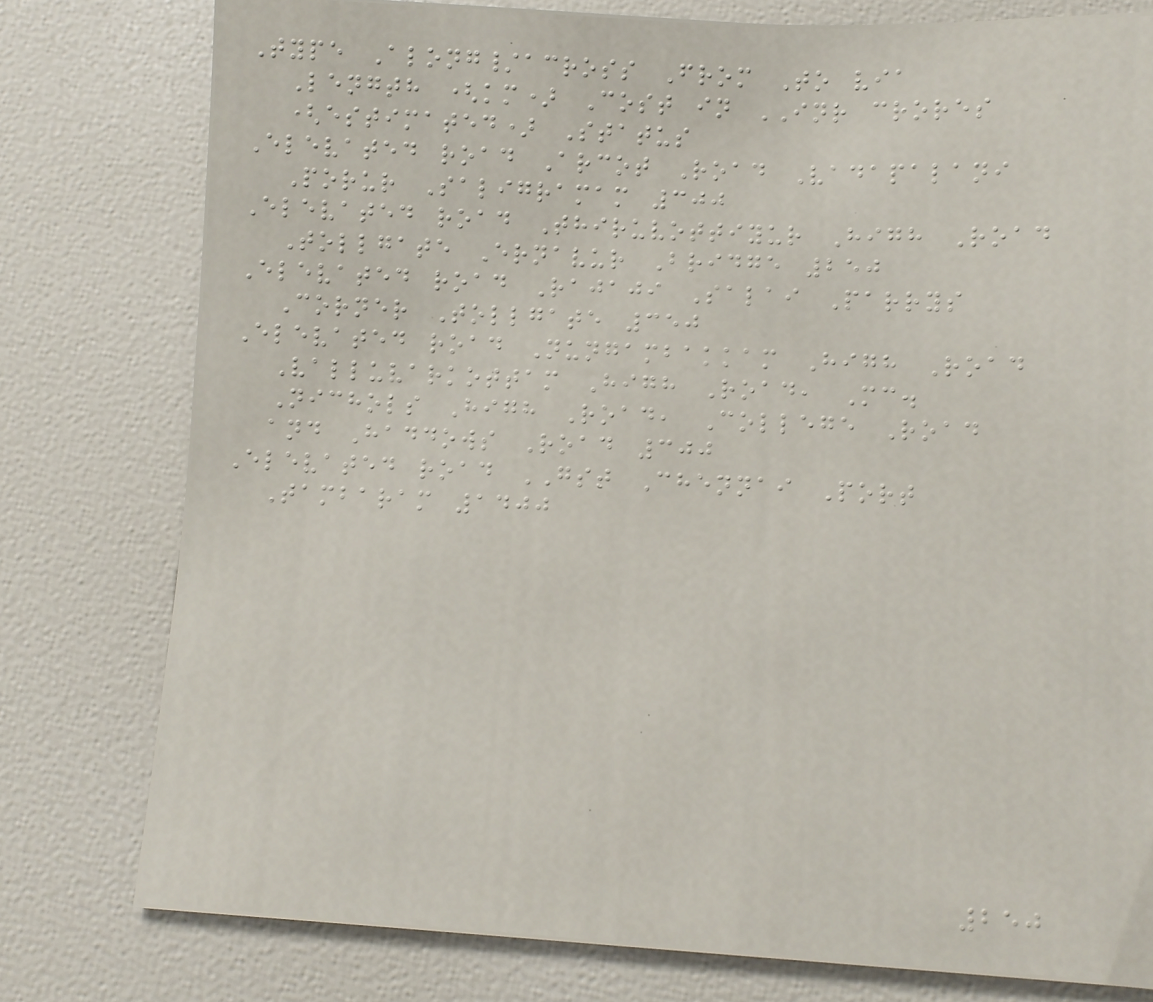Type Along/across From To via
Length (km) Cost in INR crores
(estimated) Status
Elevated road Arcot Road Vadapalani
Porur Saligramam 300
Elevated road Thiruvottiyur High Road
Tollgate Ernavur Bridge 250
Elevated road Rajaji Salai Parrys
Corner Tollgate 350
Elevated road Nungambakkam High Road
Valluvarkottam High Road, Mc.
Nichols High Road, College Road
and Haddows Road 300
Elevated road GST Chennai Port
Tambaram 1400
250
